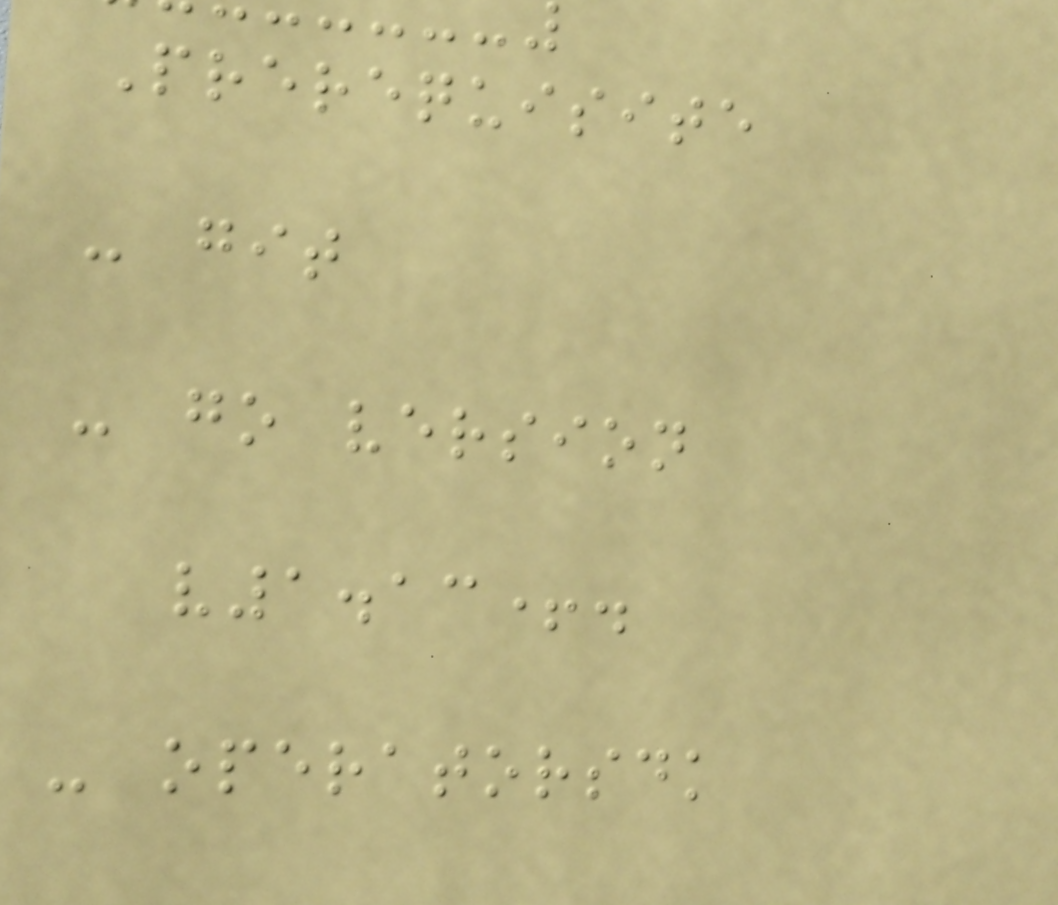Prerequisite
- git
- go version
v1.13+.
- operatorsdk
